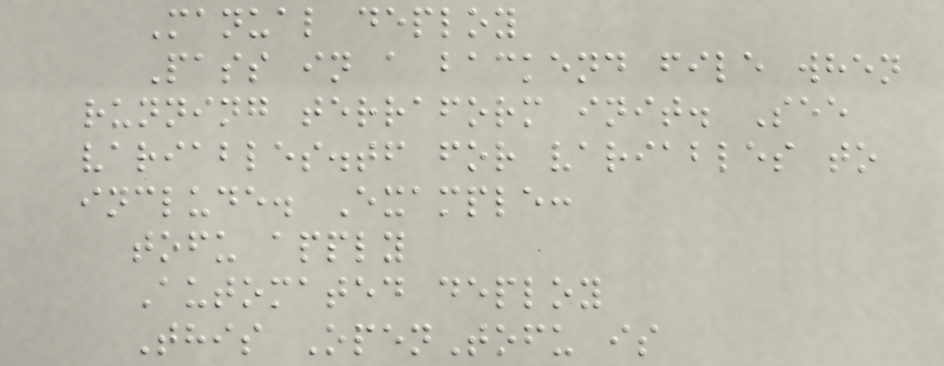Manual deploy
Pass in a backend file when
running terraform init. See
variables.tf for variables to
include. Example:
tofu apply
Automated deploy
This OpenTofu is
